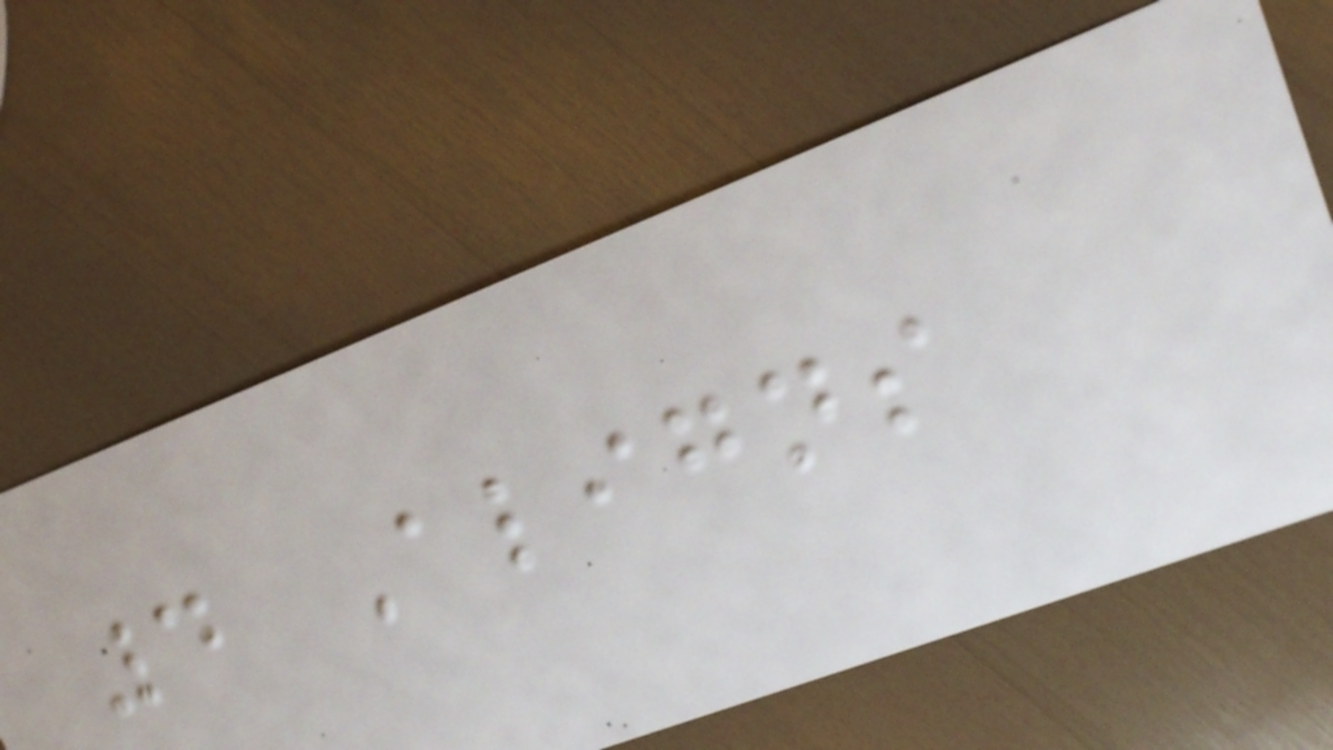4 Aligns
